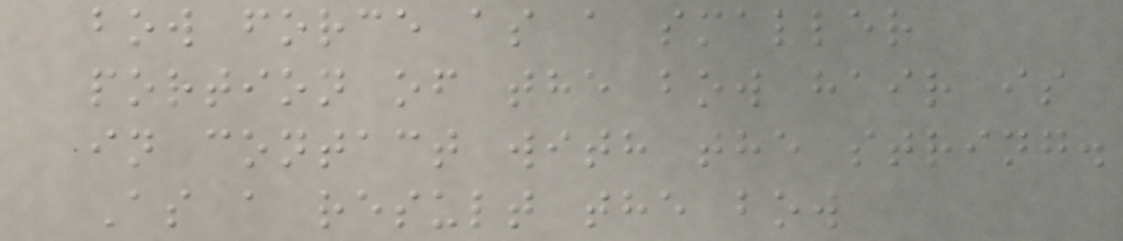bow force as a smaller
portion of the bow hair is
in contact with the string.
As a result the bow
